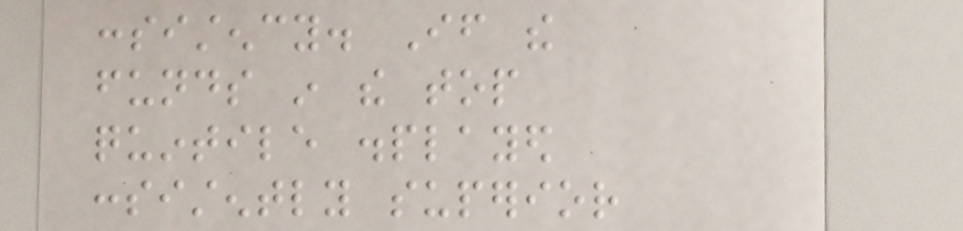consistency. If the
funds in the top
quintile displayed
consistently superior
